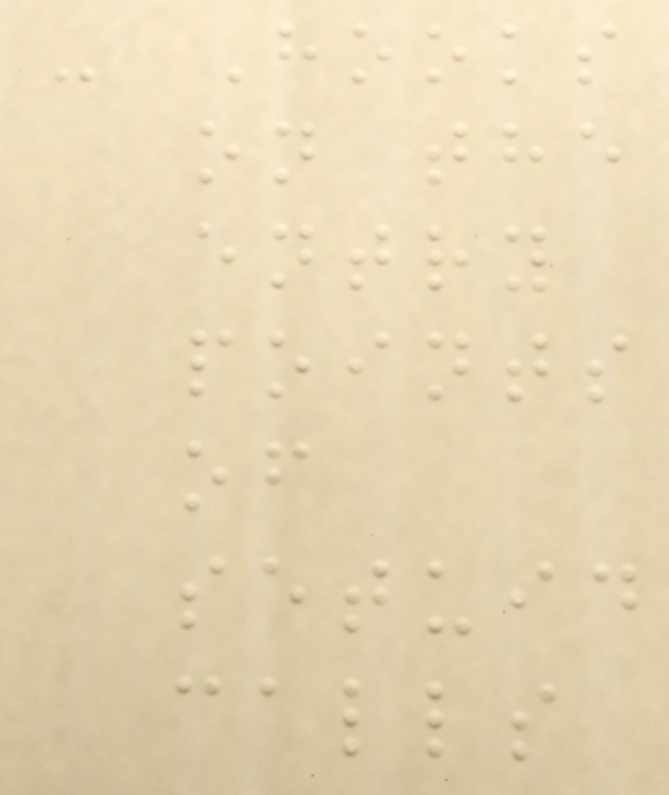- Hooks
on the
entry
points
of
setuid
calls
